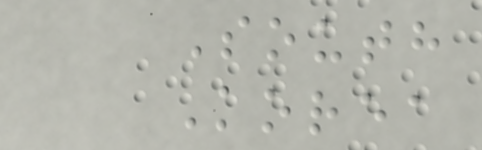South
Korea
